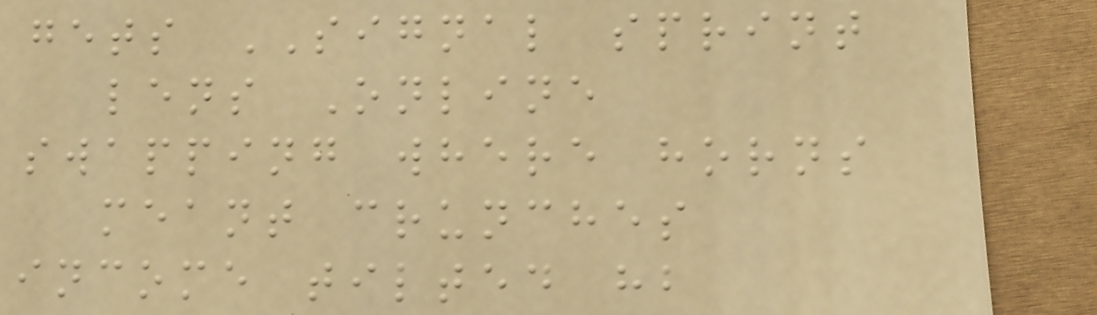gets SIGNAL sprint
lens Online
swapping where horns
meant crunches
income tilted hb
